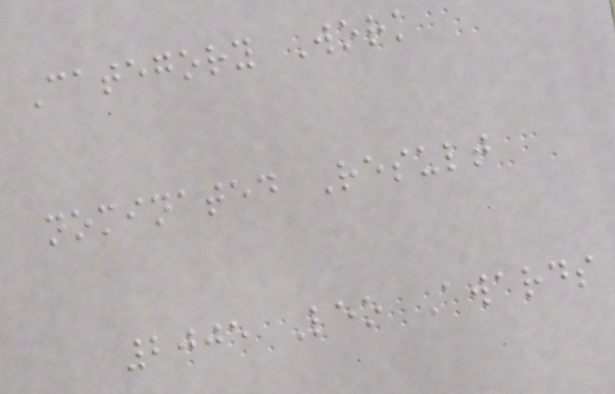Category Work
nominated Result
2005 Leo Awards
